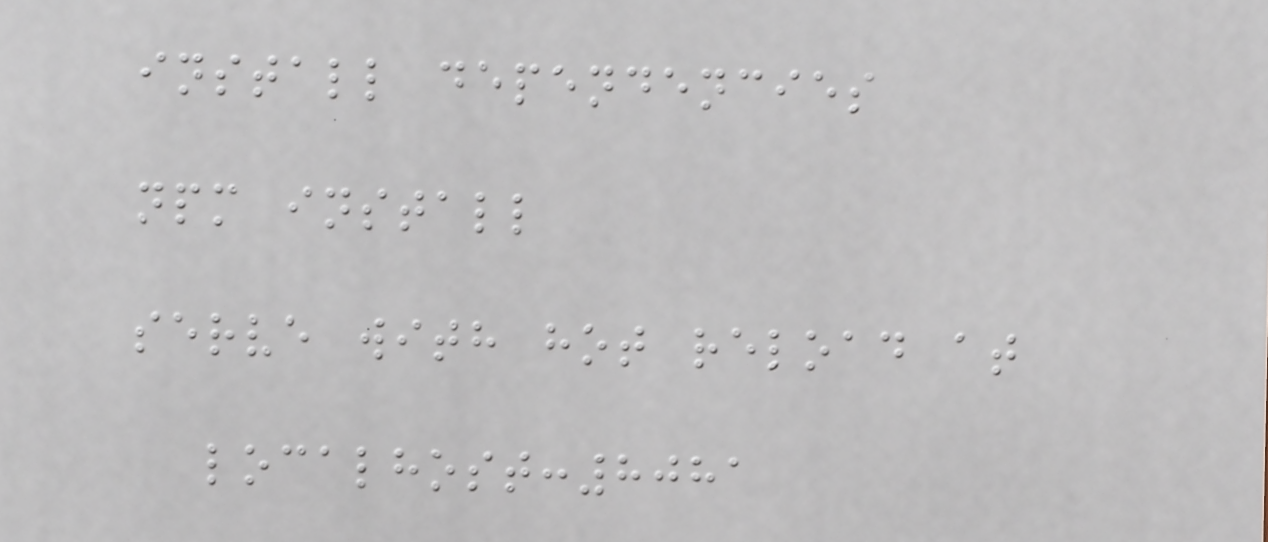install dependencies
npm install
serve with hot reload at
localhost:8081
